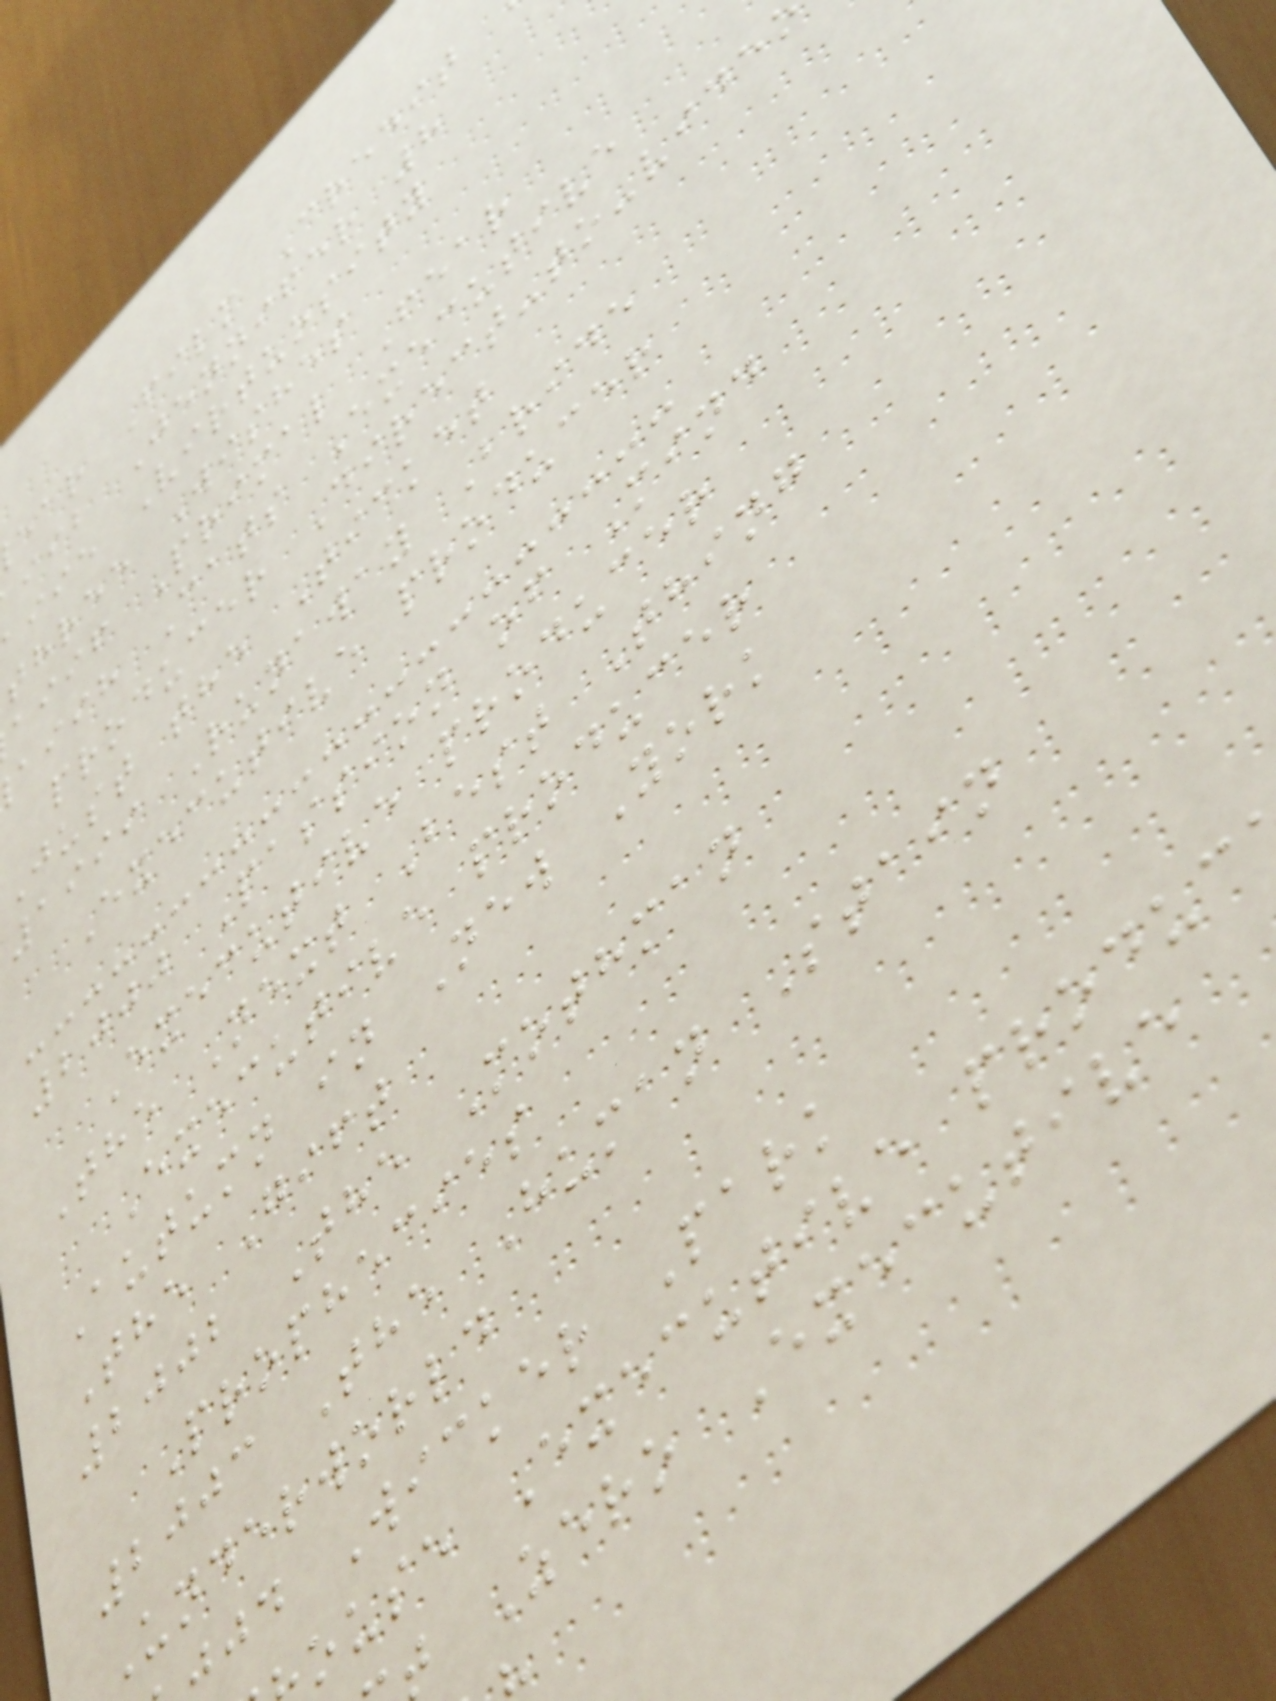ear Film Credit
iib Jennifer 8
iie Virtuosity
three Wishes
aiif Primal Fear
aiih Cats Executive
producer Direct-to-vide
Just the Ticket
1999 Runaway Bride
Executive producer
2000 Passion of Mind
Executive producer
The Next Best Thing
Executive producer
Autumn in New York
The Gift
2002 The Mothman
Prophecies
2003 The Human Stain
Underworld
jd Wicker Park
ouse Executive produc
Zero Executive
